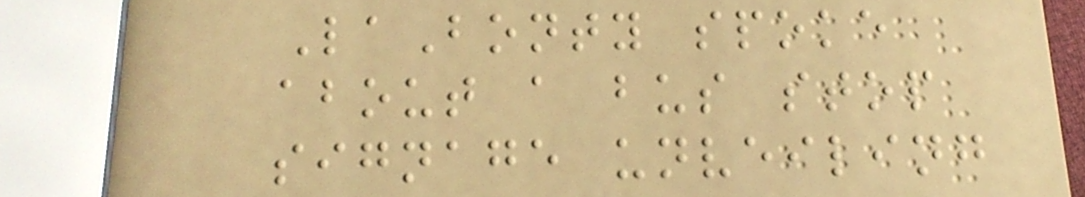LaBonty spoke
about a bus stop
signage unveiling
